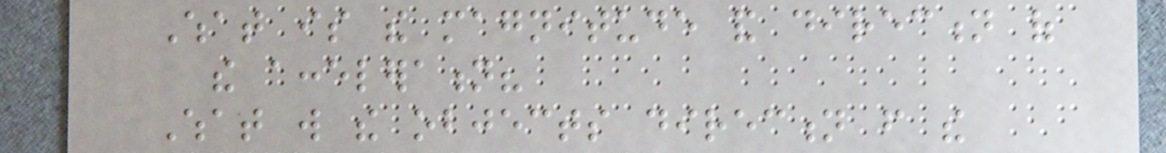What is the magnitude and direction of
the acceleration?
What will the objects direction from the
